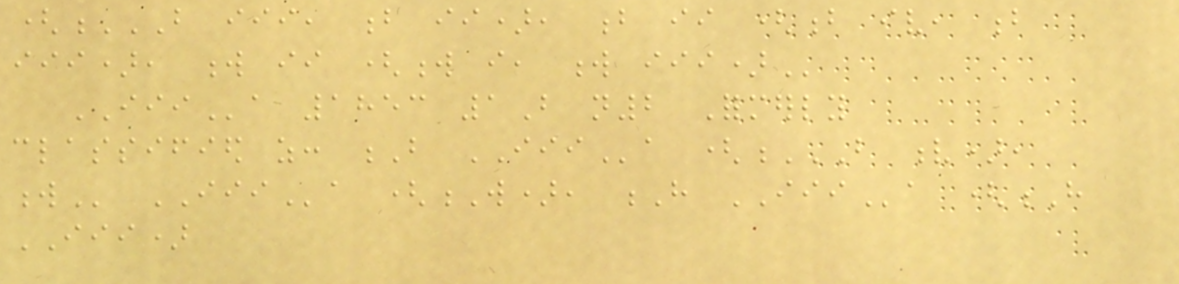(B III, B II), B II (B IV, B
III), W II (W I, W III)
IIIa 1853 1B n2 Formerly
classified as: B IIIa (B V),
W IIIa (W), H IIIa (H
III)
